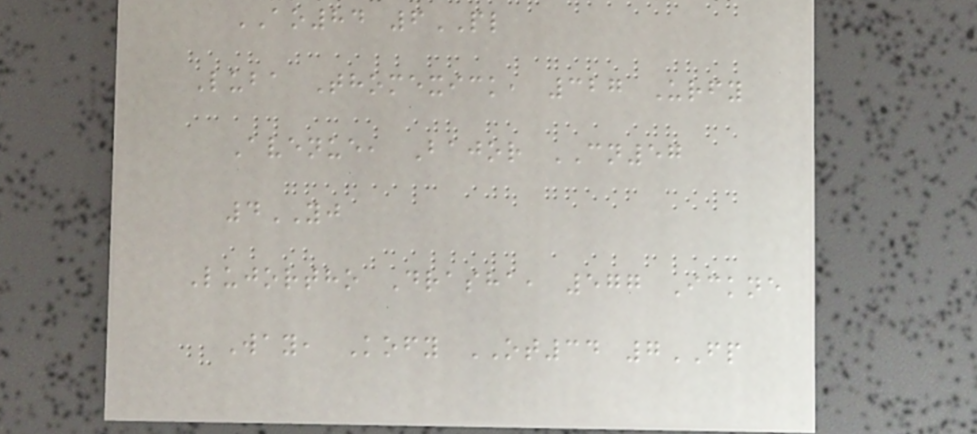AO84 6PL
Luba Thomexick, 327 Urfy
Avenue, Bajor CN57
4YJ
Lujortho Drasha, 577 Ickne
Way, Kofy OT34 7FP
